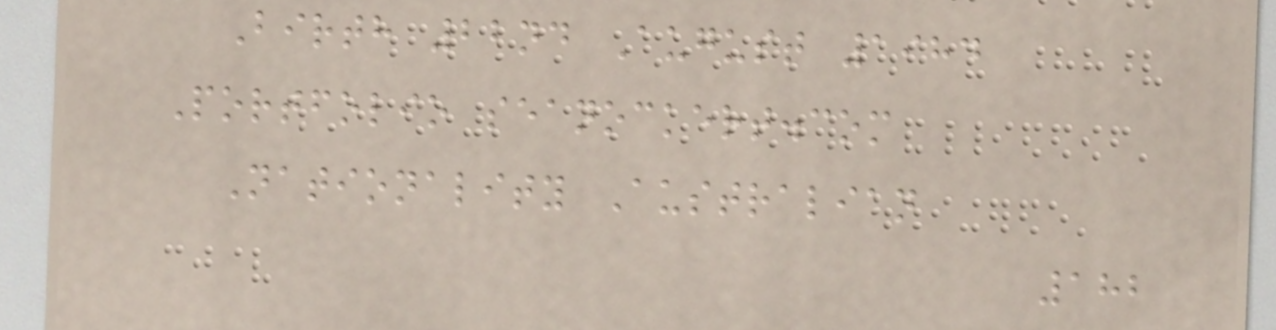Birth 22nd August 1984
Portfolio seanockert.com
Nationality Australian
182
